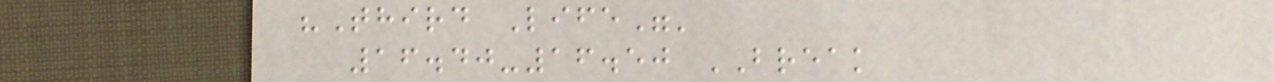"Third Life"'
16.40-16.50 BREAK
